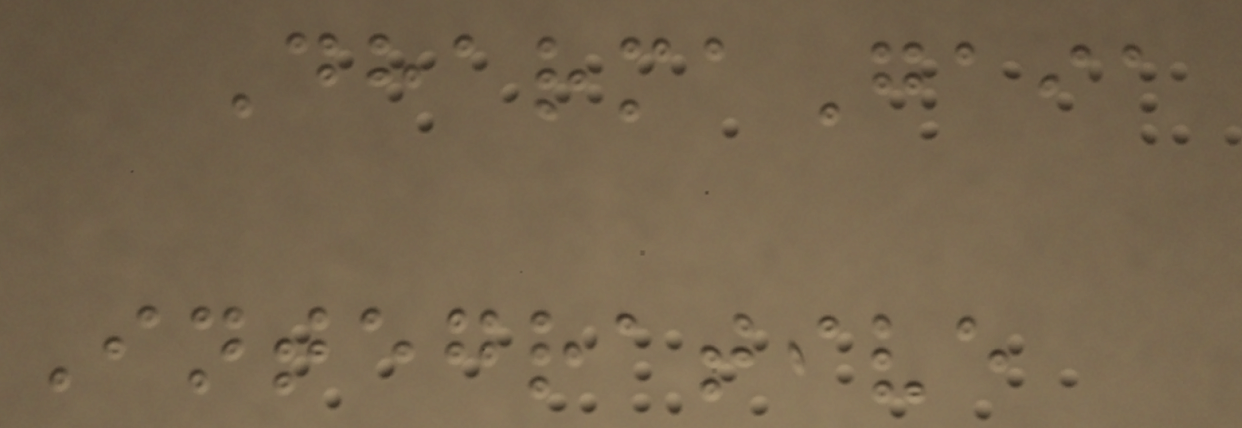DharmaGaia
Integrative
